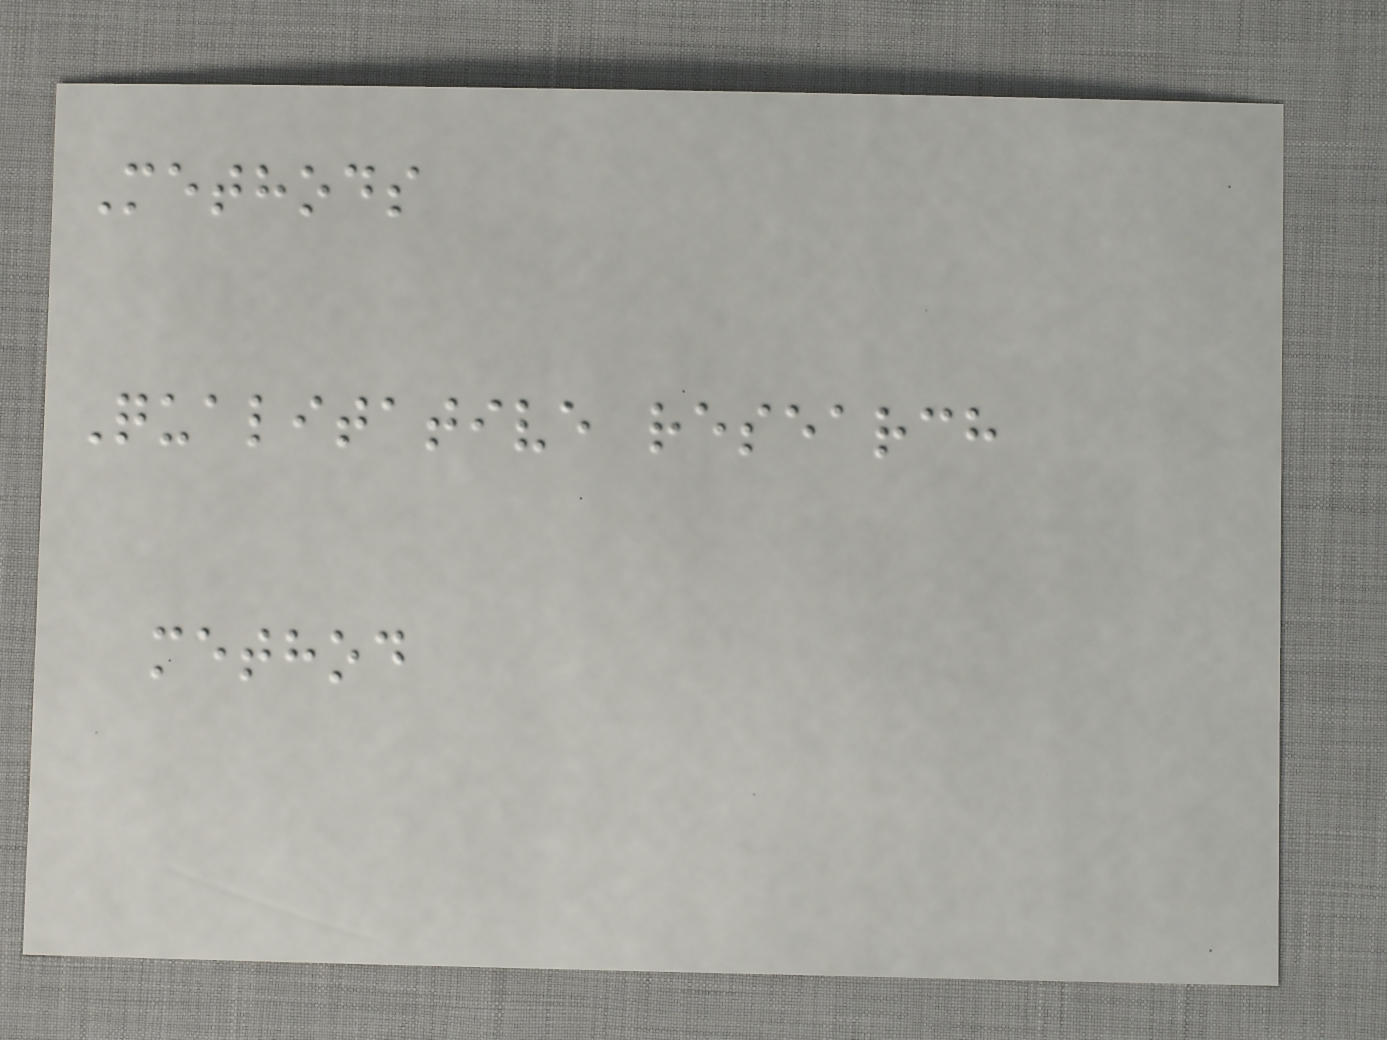Methods
Qualitative research
method
